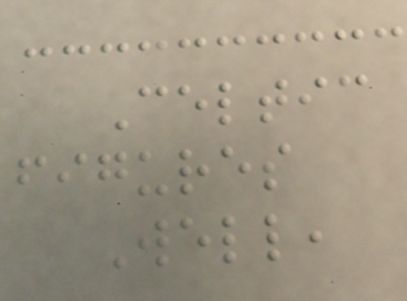Celtic
figures
Well,
